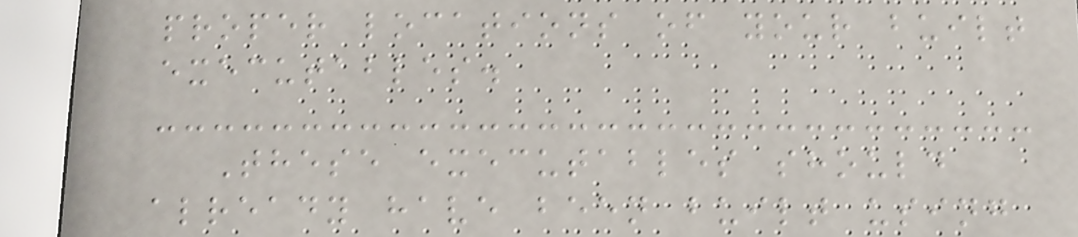proper locations of your built
executables.
These executables should
already have been built using
